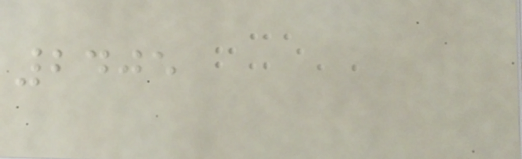2405
